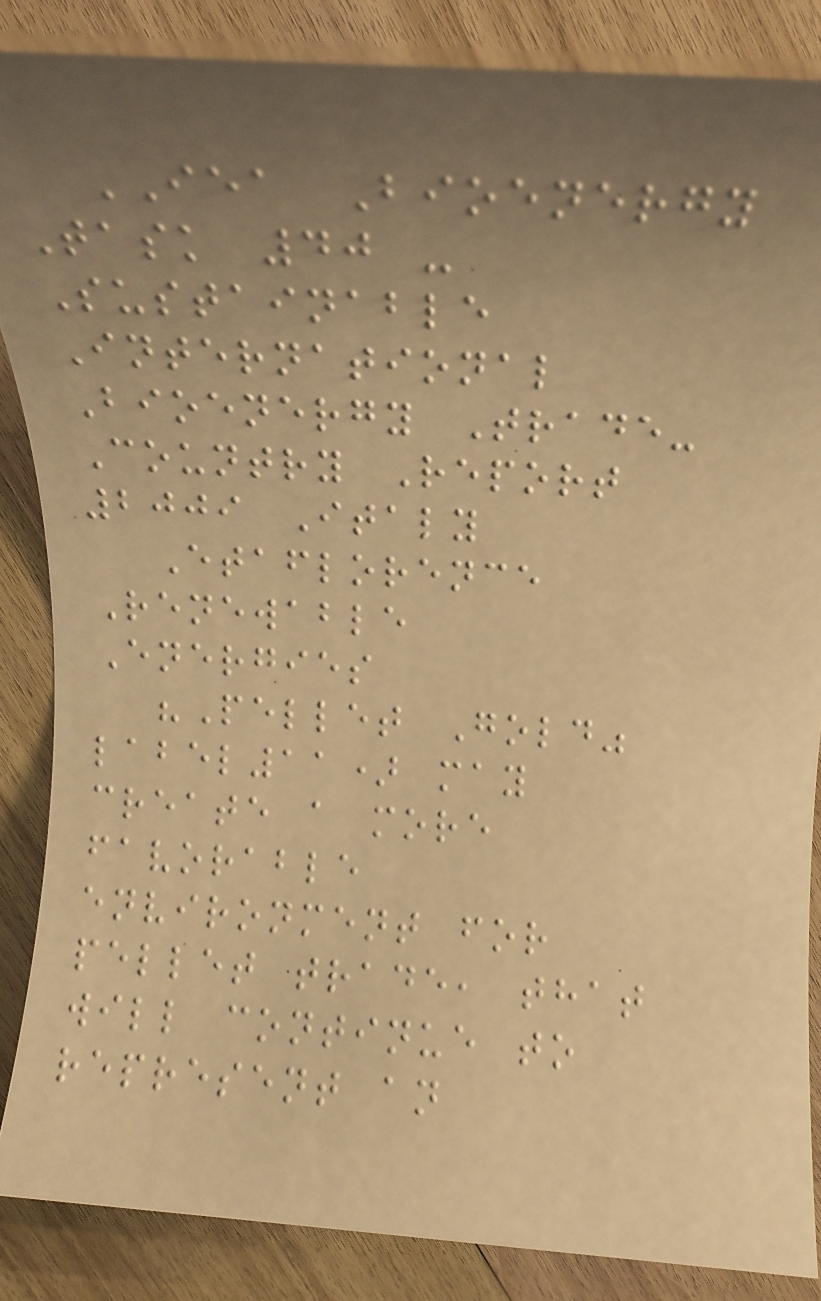IEA Bioenergy
Task 40 -
Sustainable
International
Bioenergy Trade-
Country Report
2009 Italy
Etaflorence
Renewable
Energies
"Pellet Gold"
label11) may
create a more
favorable
environment for
pellet trade, that
will continue to
represent an
